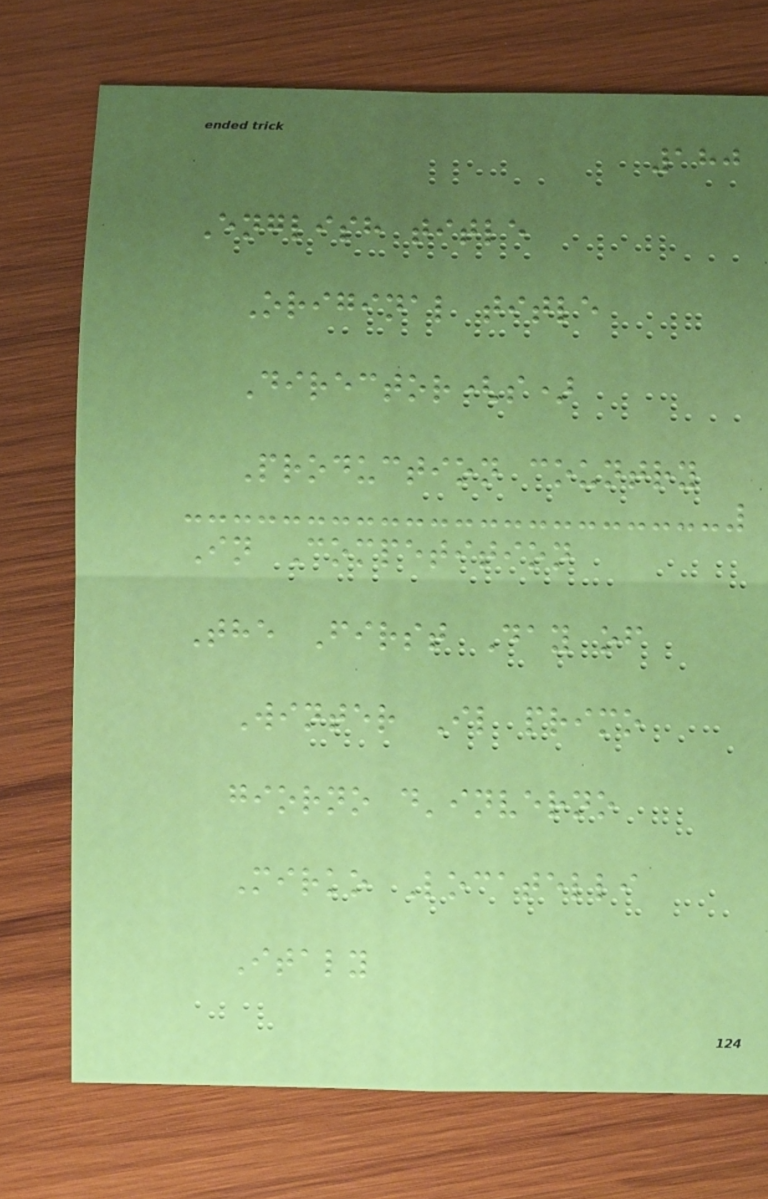180
English title
Original title
Director(s)
Production country
In Competition
The First Day of
Winter Il primo
giorno d'inverno
Mirko Locatelli
Italy
